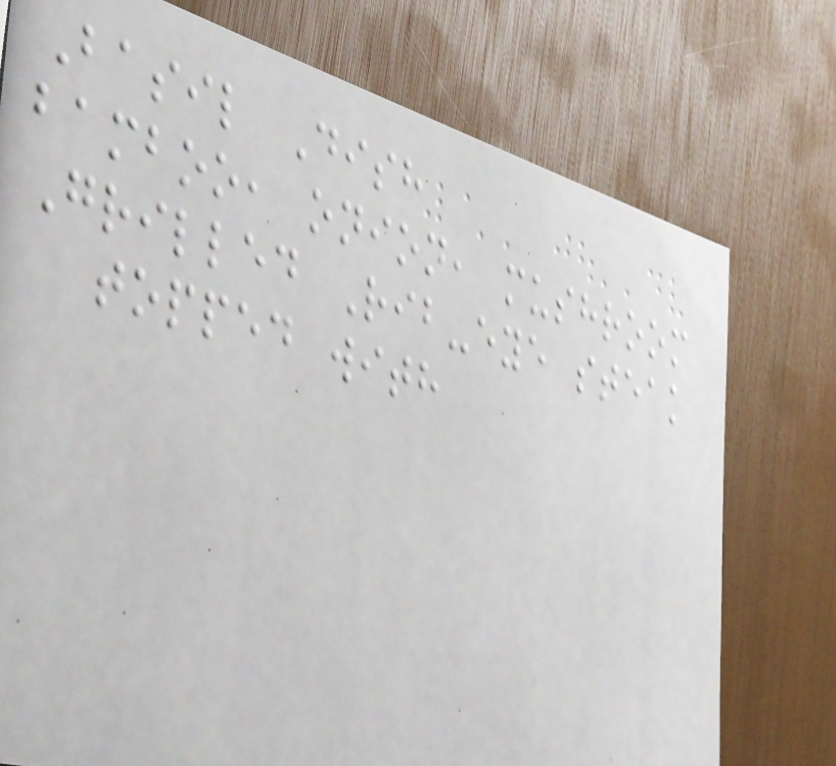Basil Dish
bamboo, onion, mushroom
Grilled Rib-eye steak
topped with
